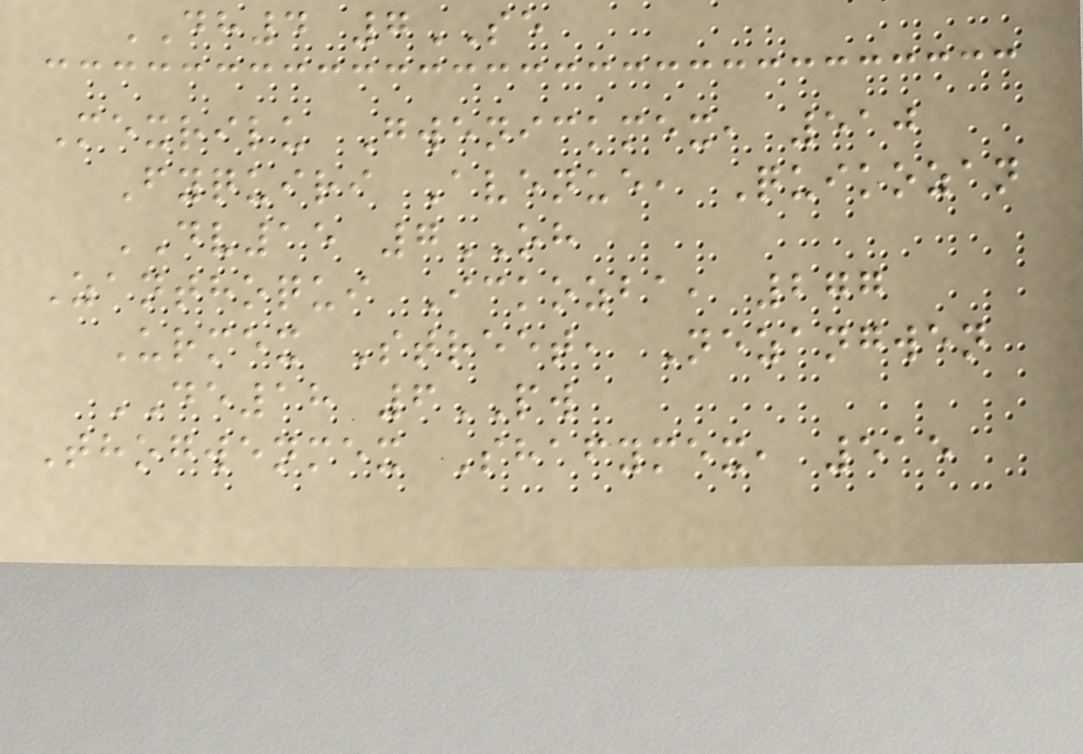DH4 7SE
Mexrilu Gwenickmex, 510
Fyquiri Avenue, Quikozan
DV15 7OH
Zanthoqui Ickozba, 277
Urmex Street, Nezangwen
DE18 6PW
Thogwenmex Shafymex, 515
